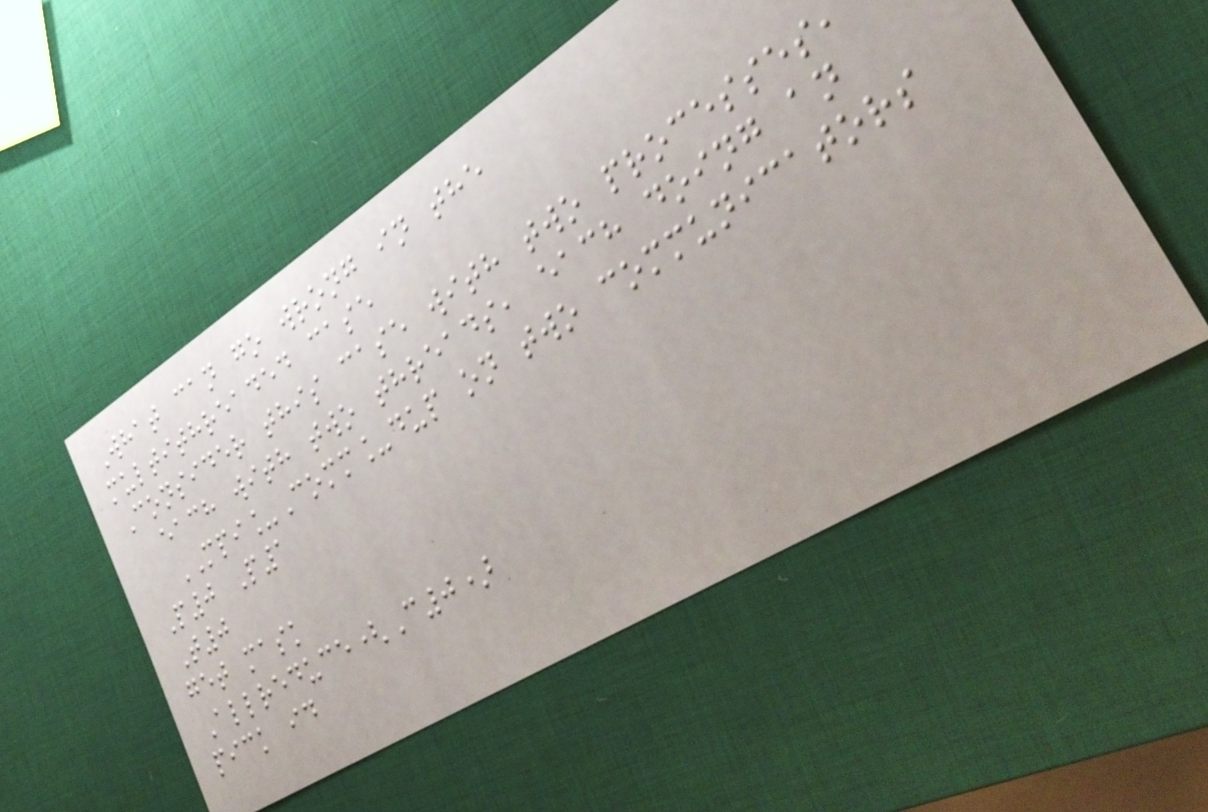What can go wrong in the
multithreaded case
Consider this case with two processes,
each with two threads, each doing an
MPI_Comm_dup on two communicators
P0 P1
T0
get mask
Allreduce(C0)
pick id
